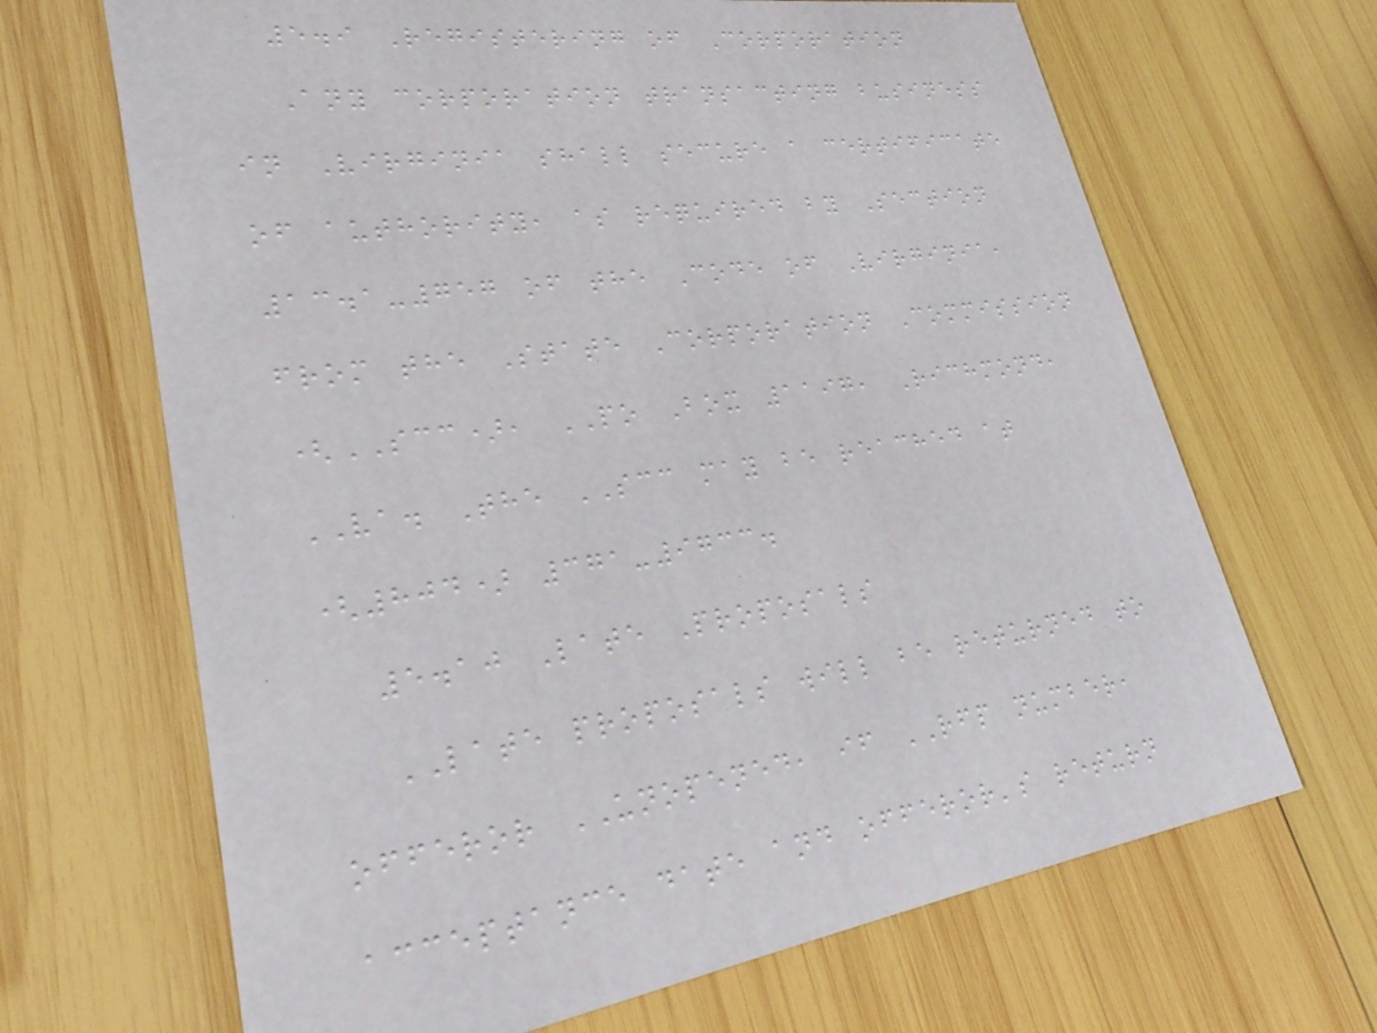5.9 Registering of Corporation
Any corporation transacting business
in Virginia shall secure a certificate
of authority, as required by Section
13.1-757 of the Code of Virginia,
from the State Corporation Commission
(SCC), PO Box 1197, Richmond,
VA. The SCC may be reached at
(804) 371-9733.
5.10 Late Proposals
LATE proposals will be returned to
offeror UNOPENED, if RFP number,
acceptance date and offeror's return
